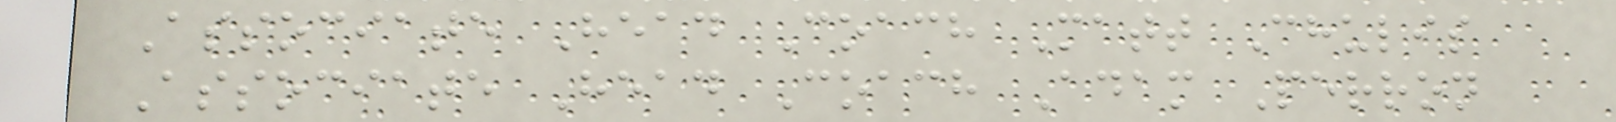Associate Head Coach Matt Chulis
Associate Head Coach Adam Perron
